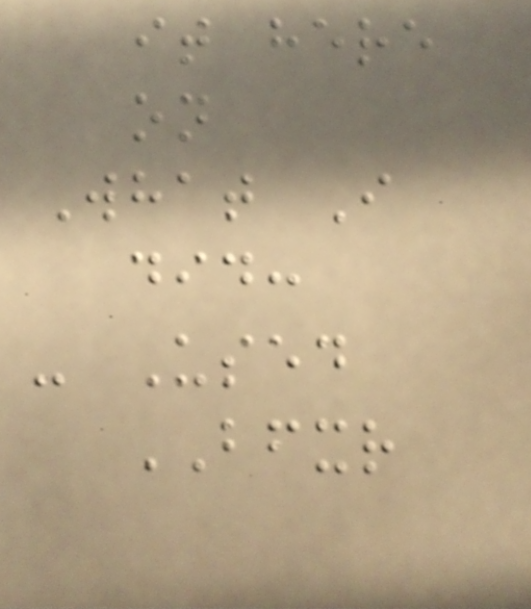it here
on
What I
did:
- Used
BFXR
